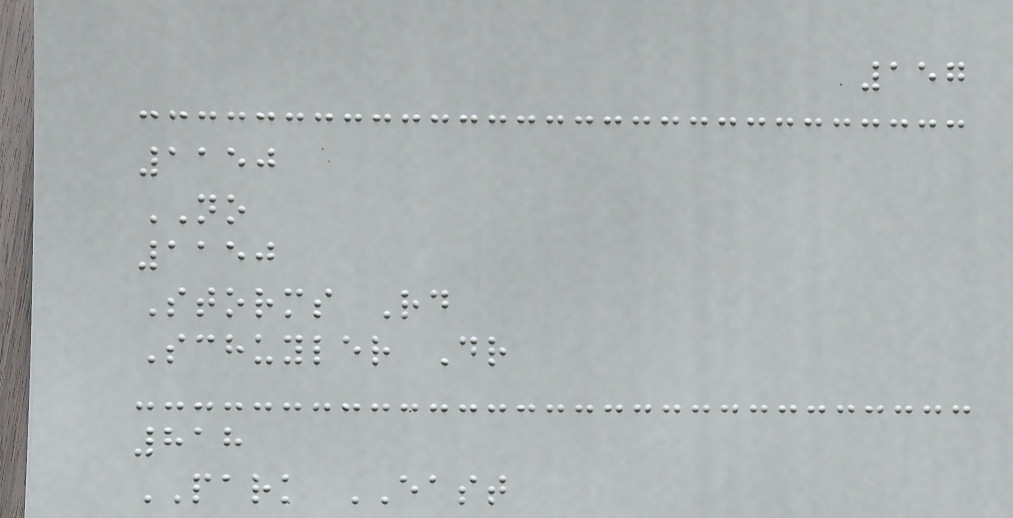157
1150
NO
1150
Storms Rd
Schuyler Dr
818
PARK EAST
